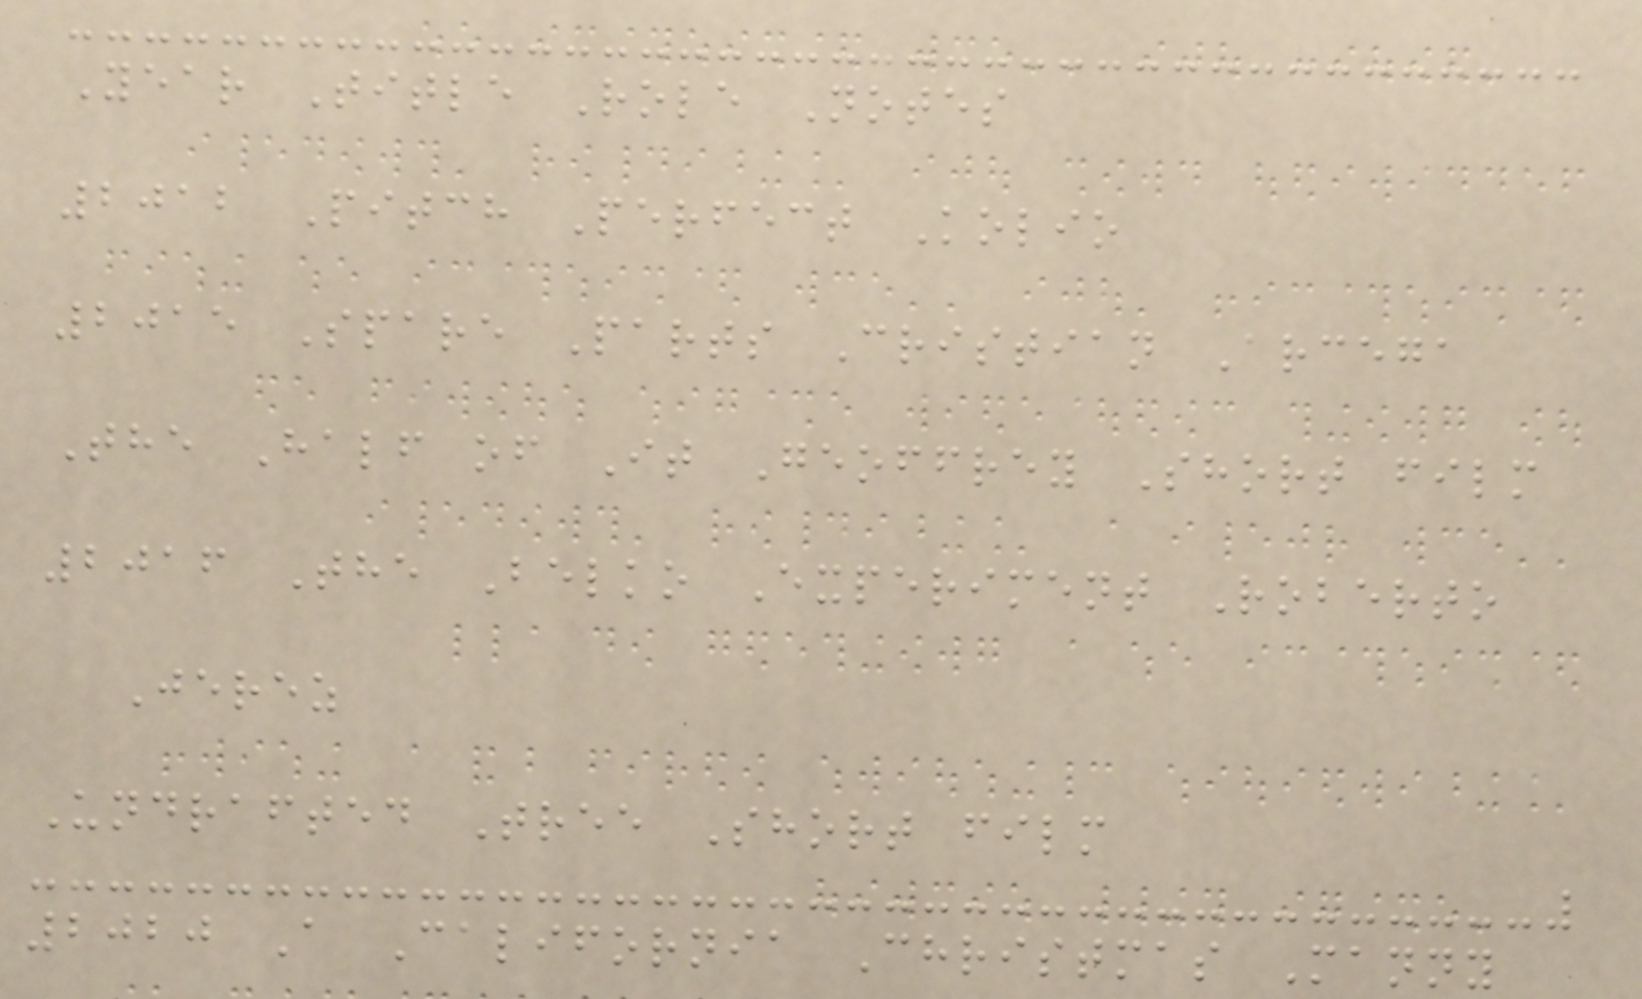Year Title Role Notes
2012 Pitch Perfect Kolio
2015 Spare Parts Cristian Arcega
The Half of It Geoffrey Short film
2016 The Belko Experiment Roberto
Jerez
Undrafted Tree Short film
2020 A California Christmas Manny
